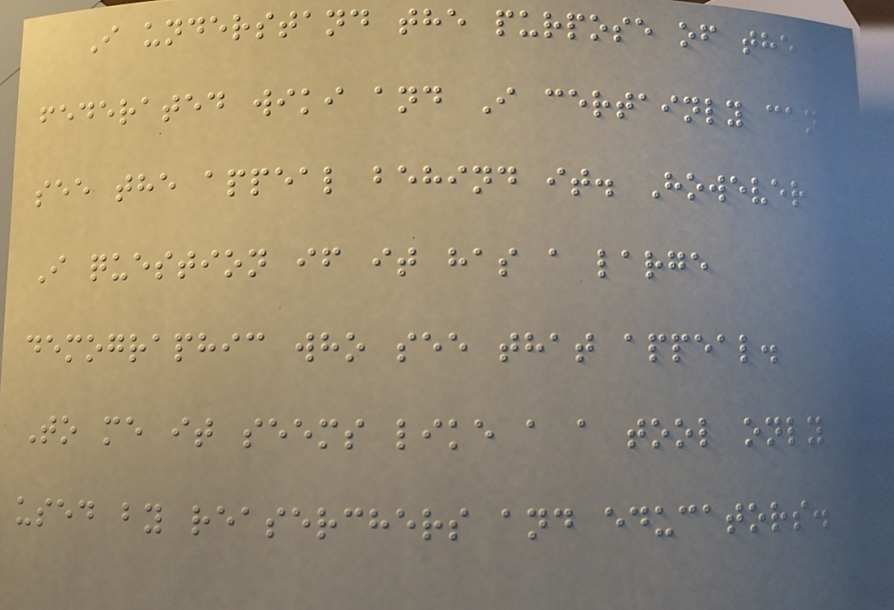I understand the purpose of the
federated wiki and I certainly can
see the appeal behind it. However
I question if it has a large
demographic who see that appeal.
To me it seems like a a tool only
used by reaserchers and educators.
